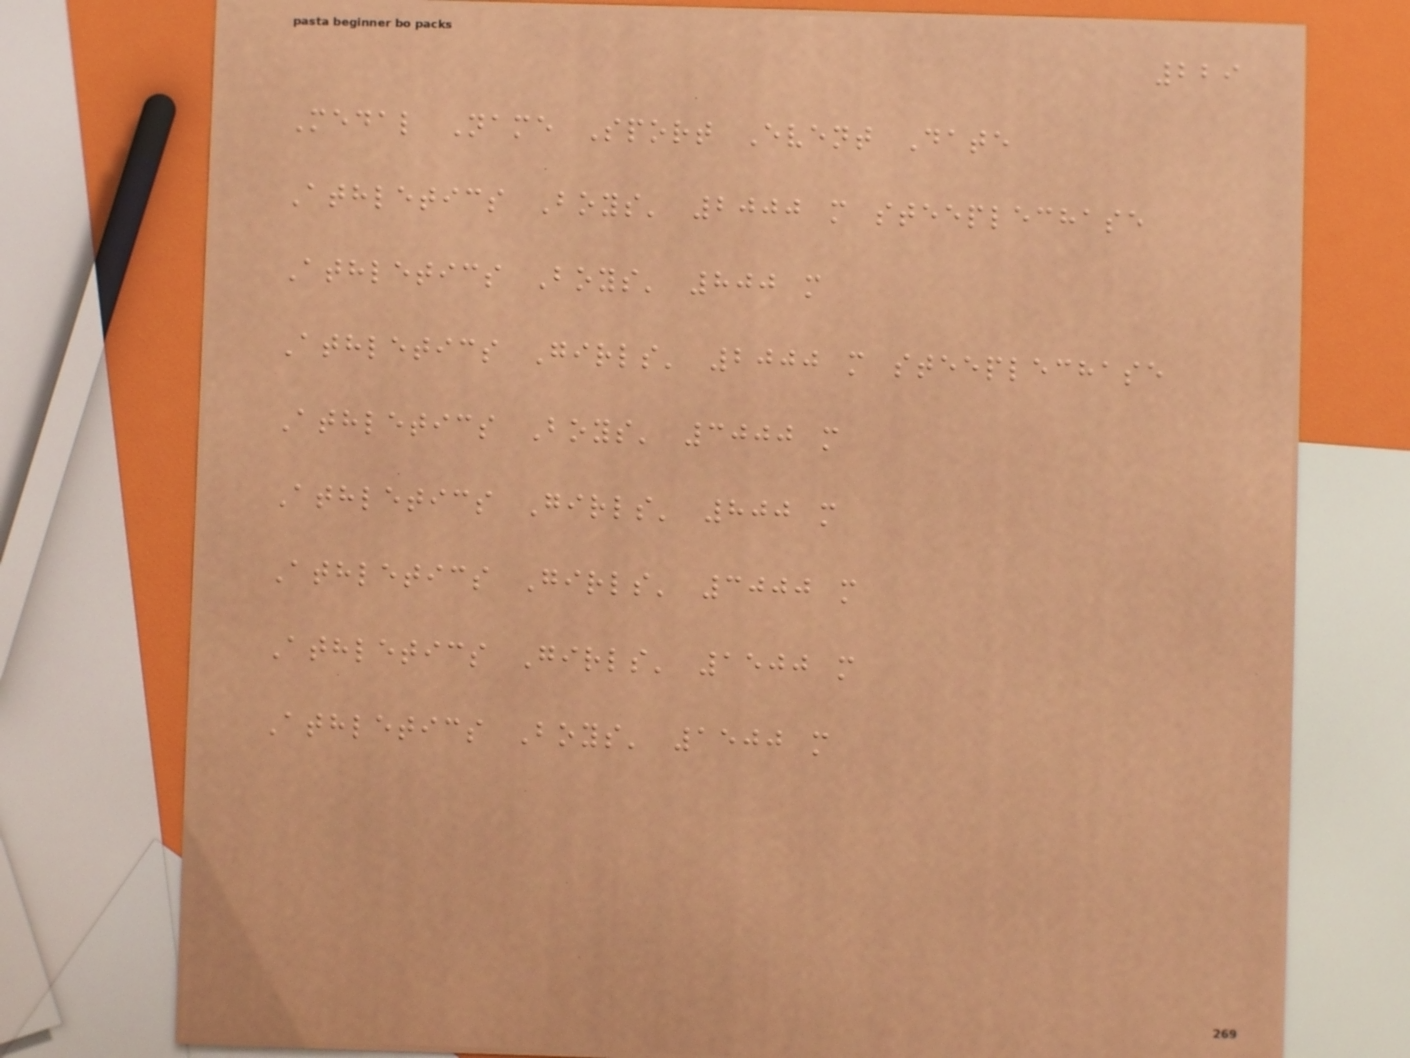229
Medal Name Sport Event Date
Athletics Boys' 2000 m steeplechase
Athletics Boys' 800 m
Athletics Girls' 2000 m steeplechase
Athletics Boys' 3000 m
Athletics Girls' 800 m
Athletics Girls' 3000 m
Athletics Girls' 1500 m
Athletics Boys' 1500 m
